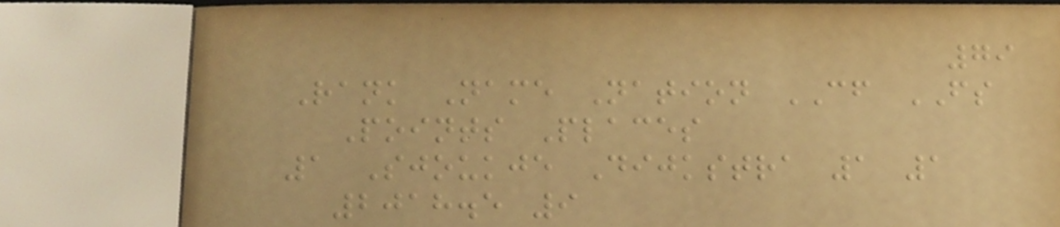79
Rank Name Nation CF FS
Points Places
1 Sjoukje Dijkstra 1 1
2018.5 9
